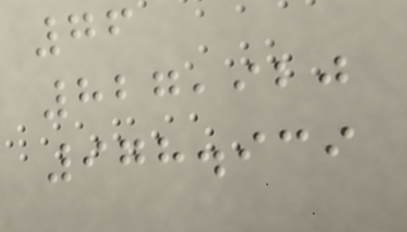76
827,920
978.939
